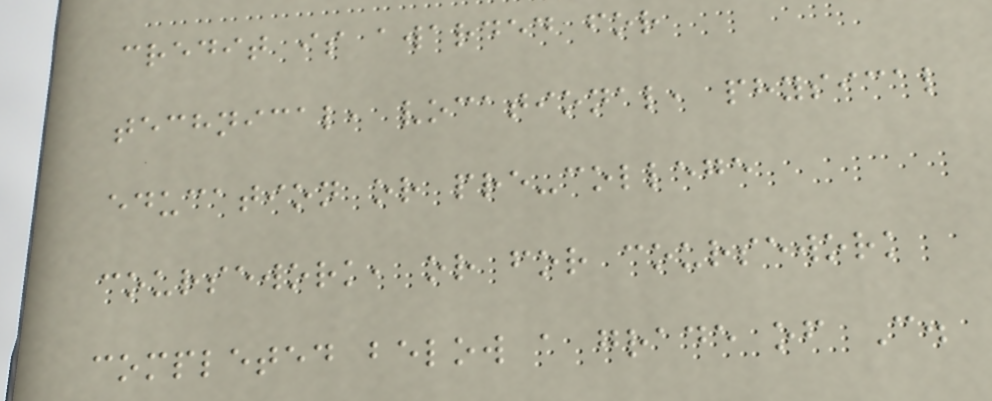credit is awarded for
technical, vocational, physical
education or pre-college
coursework, or for coursework
completed below a grade of C.
